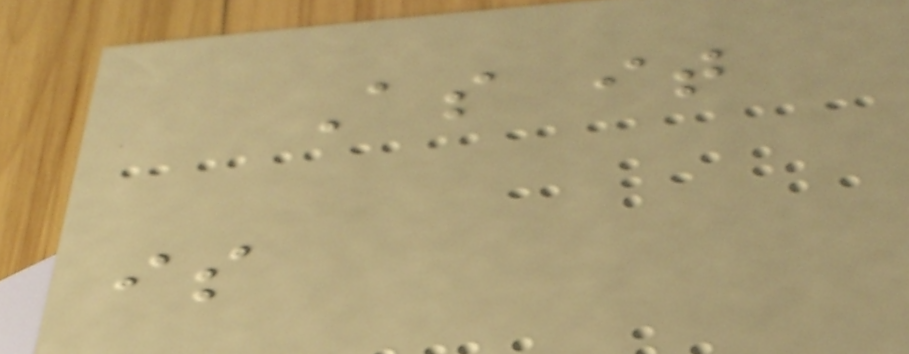As it
is
